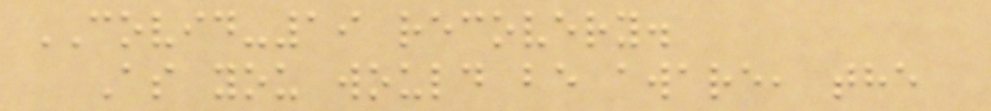COVID-19 recovery.
As you would be aware, the
